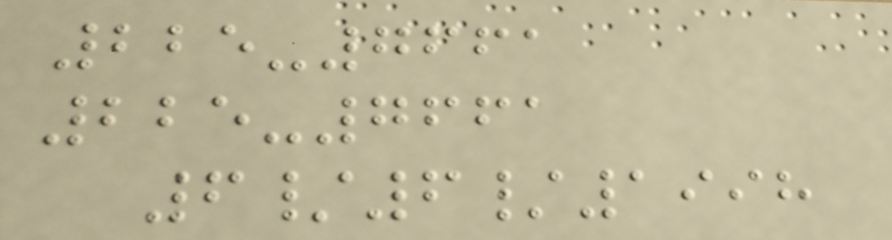225-7661
225-7661
6/6/1998
